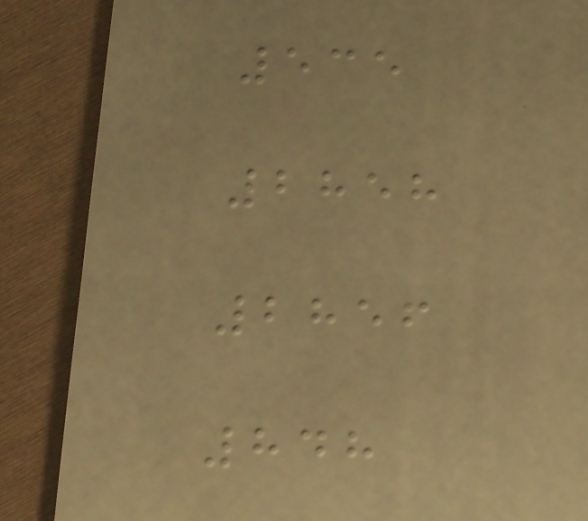535
2858
2856
848
